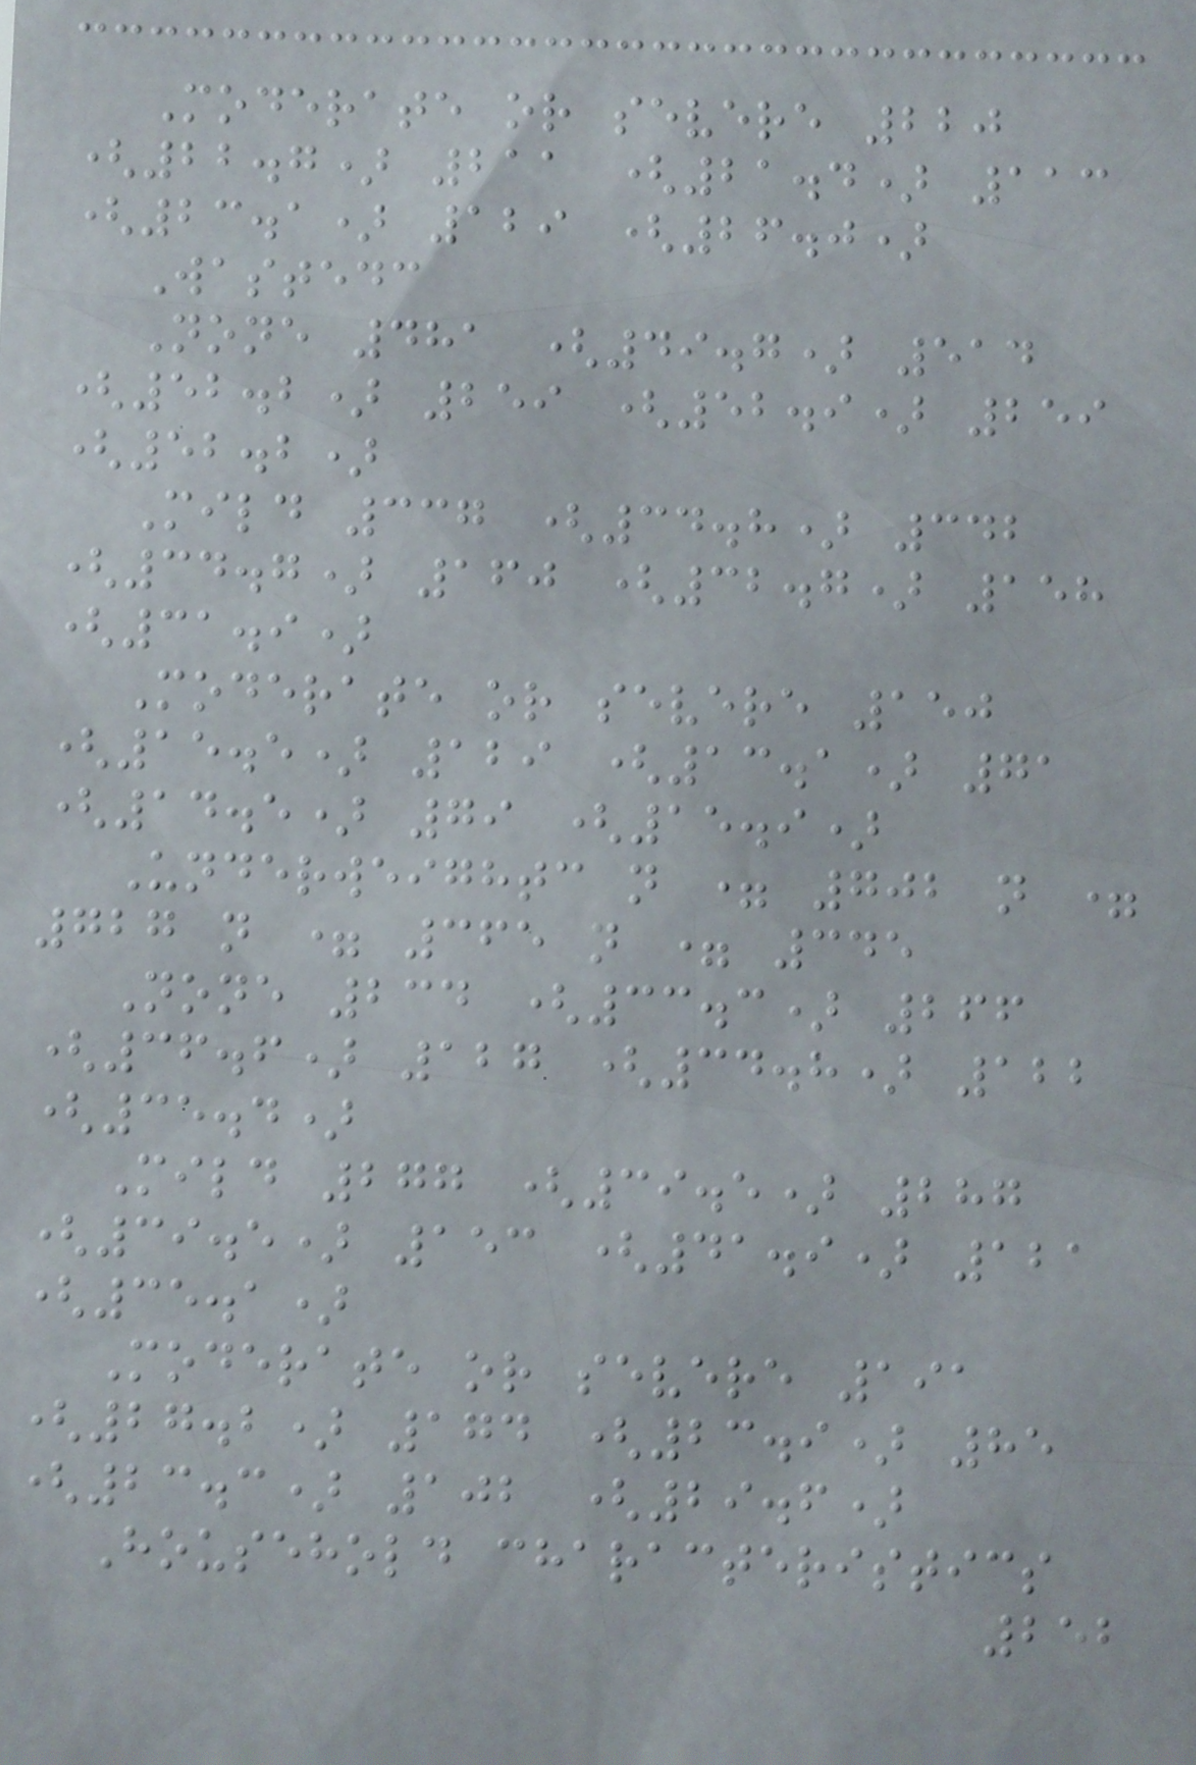Moderate or severe 220
(22.7) 211 (21.4) 113
(23.1) 129 (26.0)
Wastedc
None 481 (49.7) 514
(52.2) 259 (52.9) 259
(52.2)
Mild 337 (34.8) 342
(34.7) 160 (32.7) 158
(31.9)
Moderate or severe 150
(15.5) 129 (13.1) 71
(14.5) 79 (15.9)
Underweightc n = 702 n =
727 n = 365 n = 345
None 234 (33.3) 266
(36.6) 127 (34.8) 122
(35.4)
Mild 277 (39.5) 287
(39.5) 153 (41.9) 121
(35.1)
Moderate or severe 191
(27.2) 174 (23.9) 85
(23.3) 102 (29.6)
Household characteristics
252
